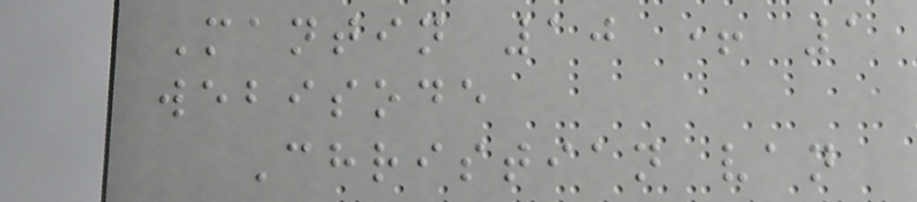Mantin 10 + 1
webisode
Christian van
